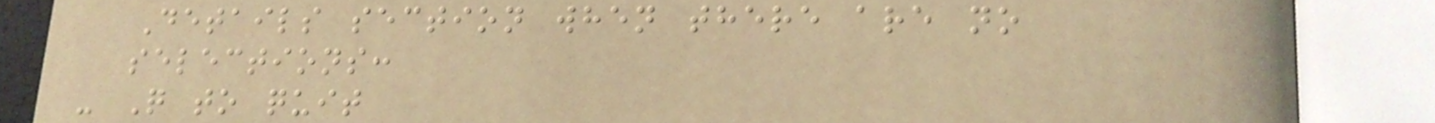Details section when there are no
selections:
- Q to quit
